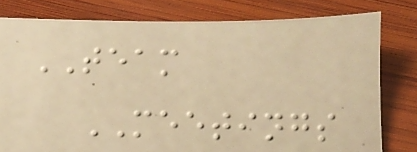TEAM
MEETINGS
